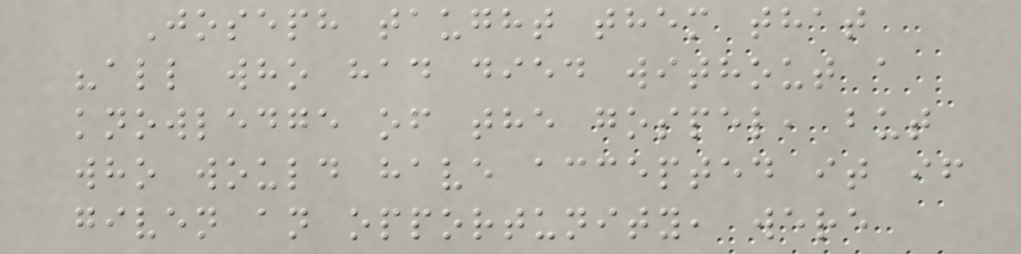Joseph taught them that
"all who had died without a
knowledge of the gospel, but
who would have accepted it if
given an opportunity, were
